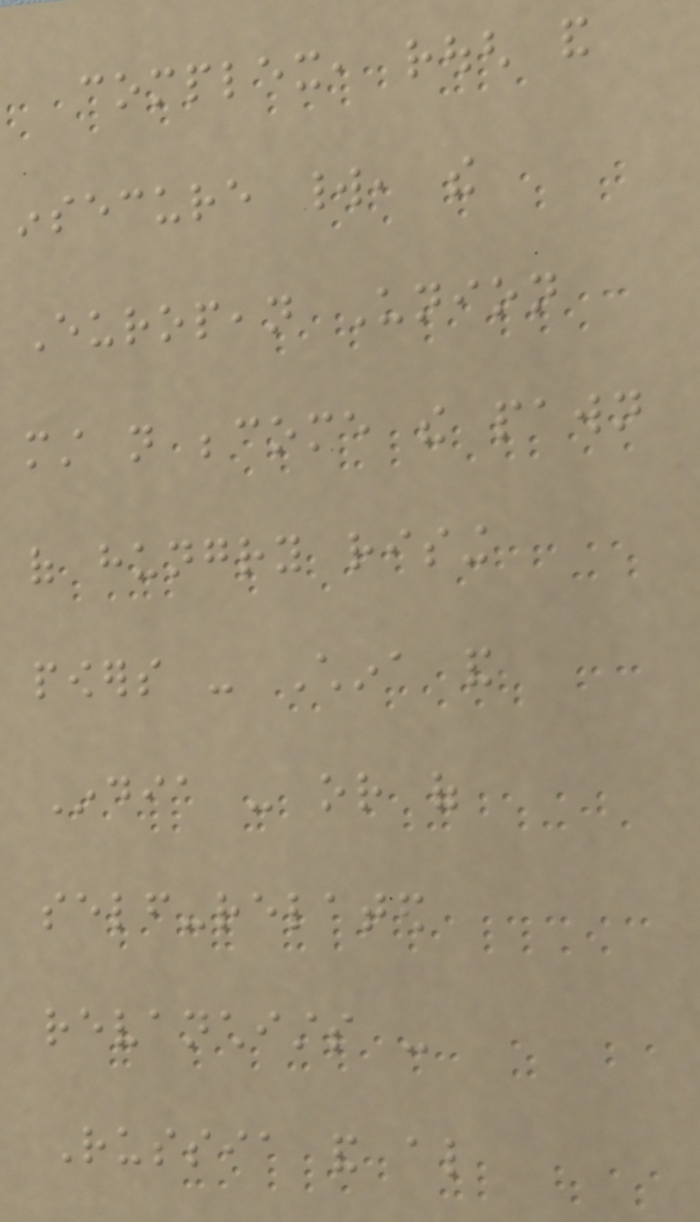complex, rough and
insecure world, the
European Union
must not become the pawn
of hungry rising
powers - China and
India - or of
self-related
revanchists -
Russia and also
